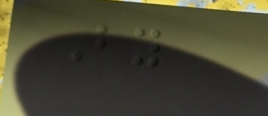By
